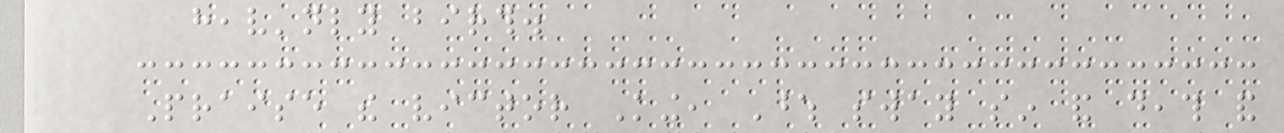heav'nly birth.
Praise the victor King, Whose sway sin and death and
